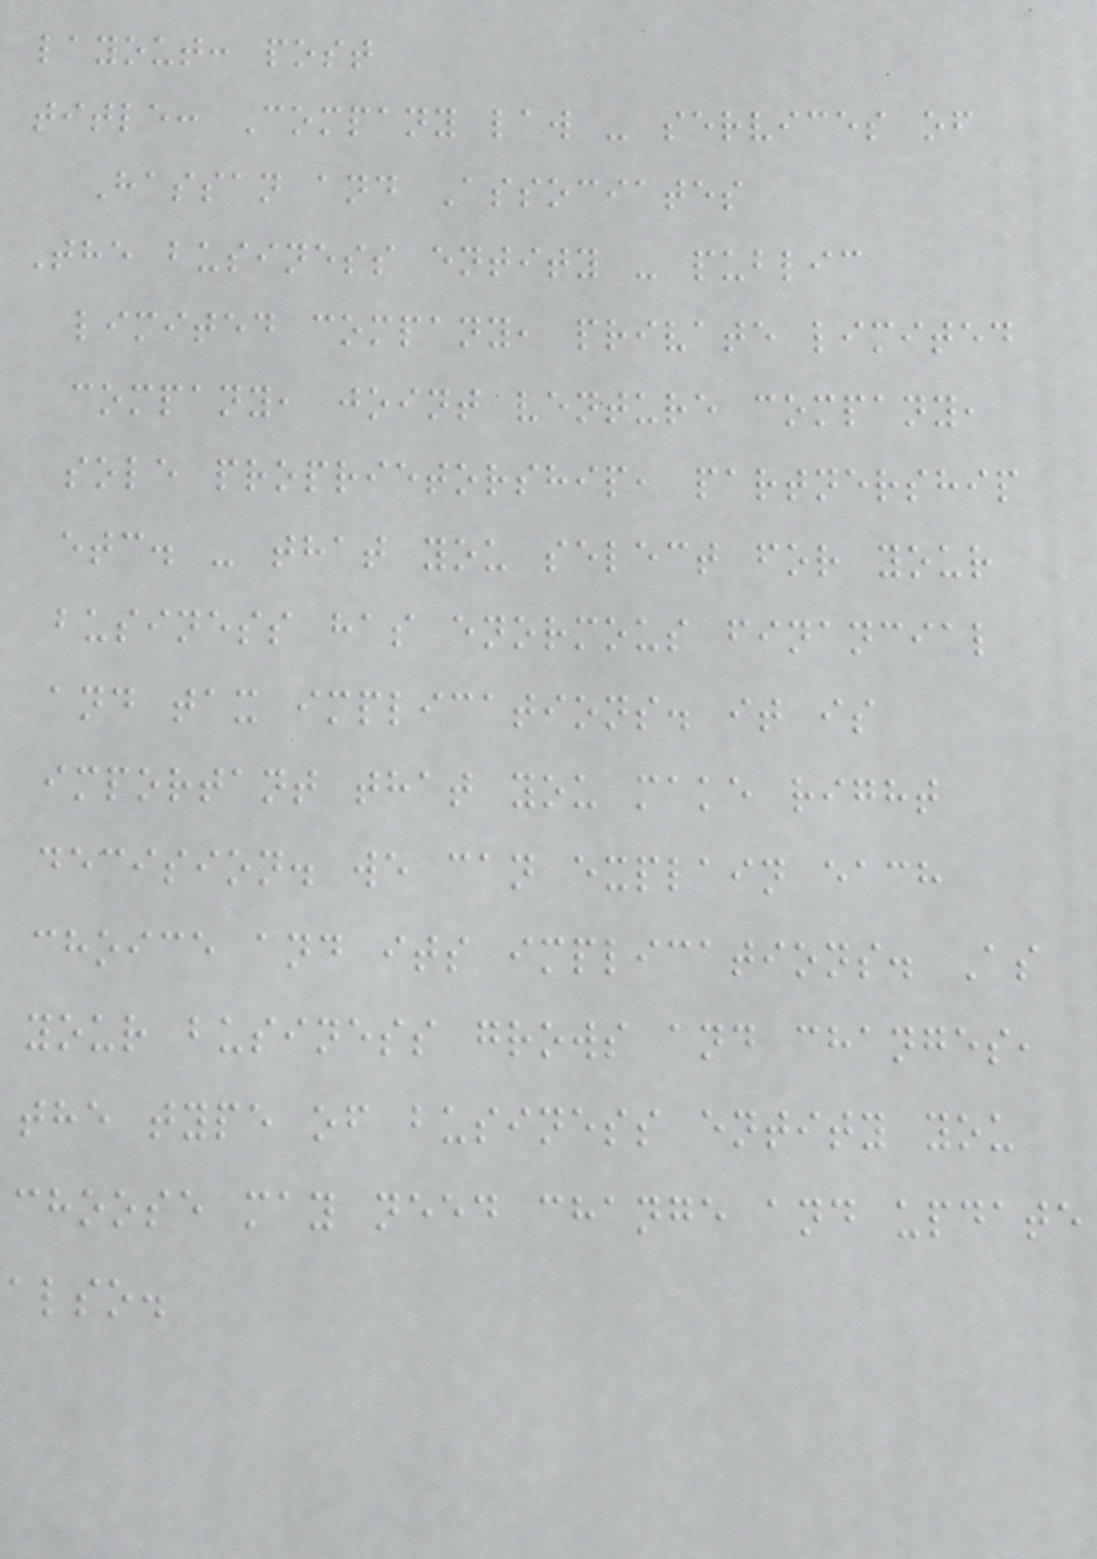layout: post
title: Company law - services of
Hassan and Associates
The business entity - public
limited company, private limited
company, joint venture company,
sole proprietorship, partnership
etc. - that you select for your
business has enormous financial
and tax implications. it is
important that you make right
decision. we can explain each
choice and its implications. As
your business grows and changes,
the type of business entity you
choose may need change and update
also.
